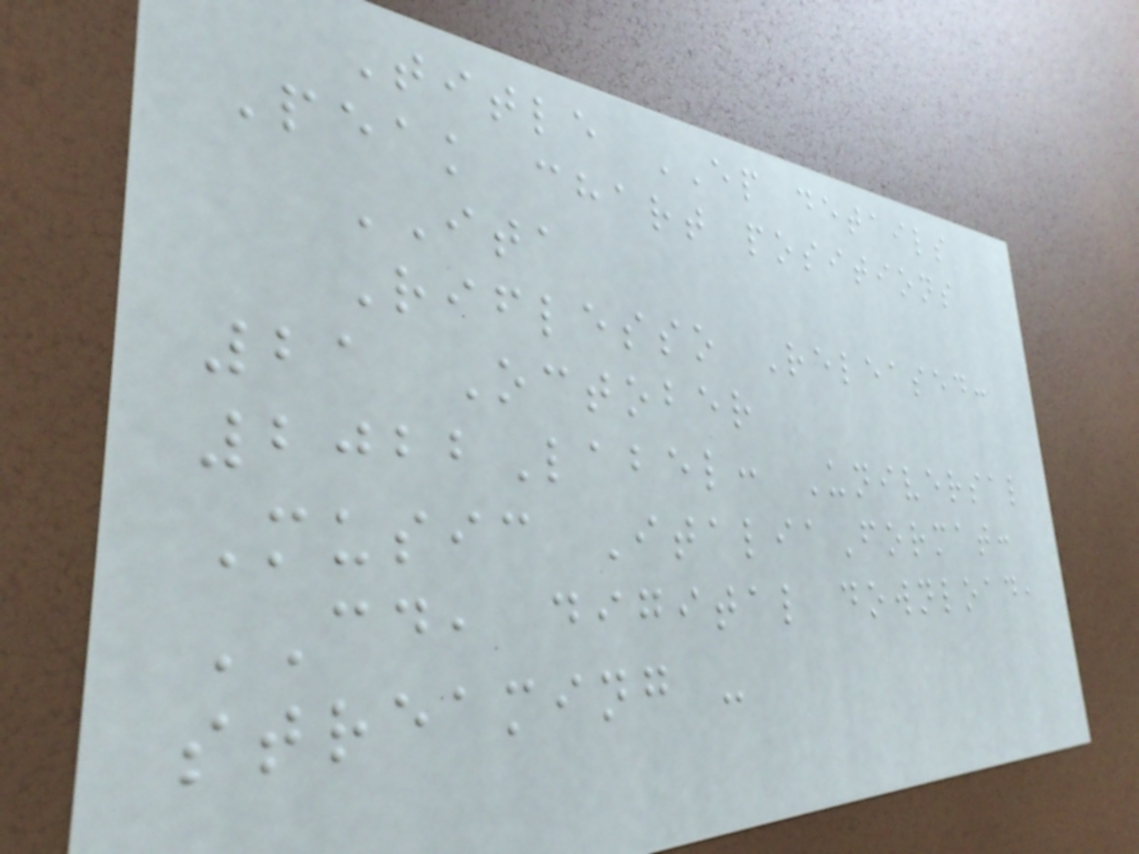Title EP details
Peak chart positions
ITA
Riflesso Released:
21 October
2022Label: Universal
Music ItaliaFormat:
CD, digital download,
streaming -
